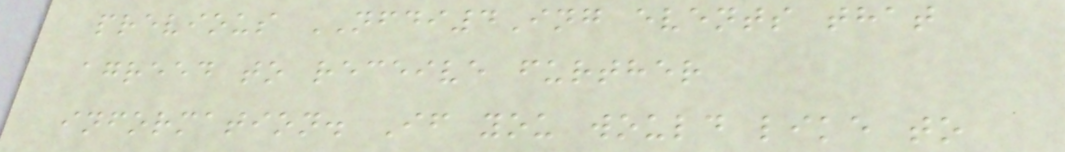previous NFDI4Ing events that
agreed to receive further
information. If you would like to
